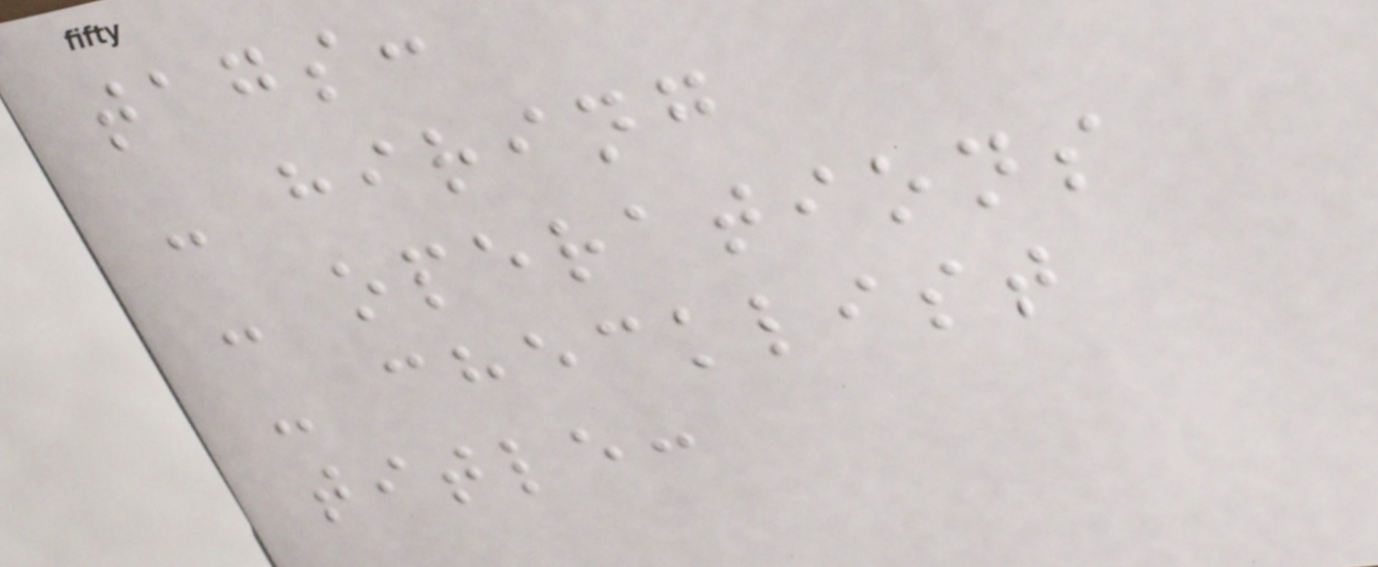tags:
- hiring
- operations
- checklist
title:
